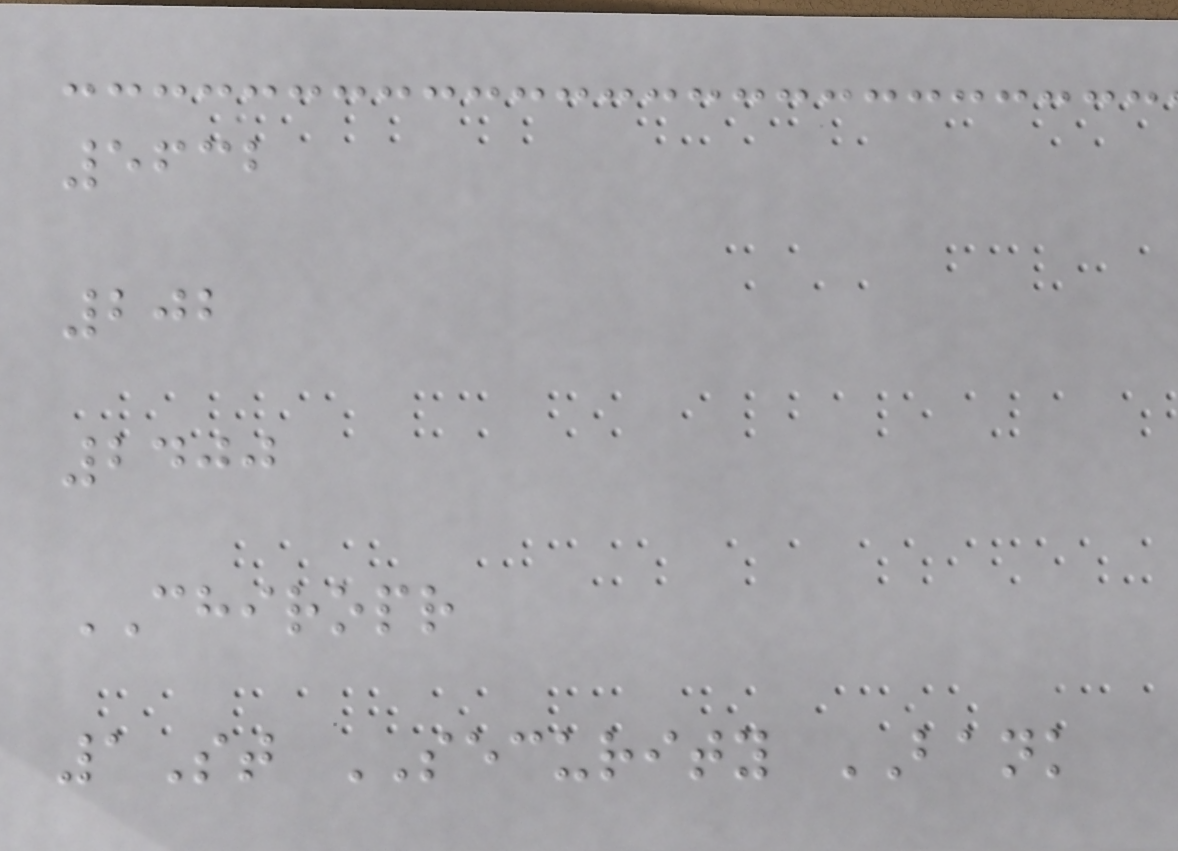5632
202
2400
CHIROPR
1St SECURITY BANK
